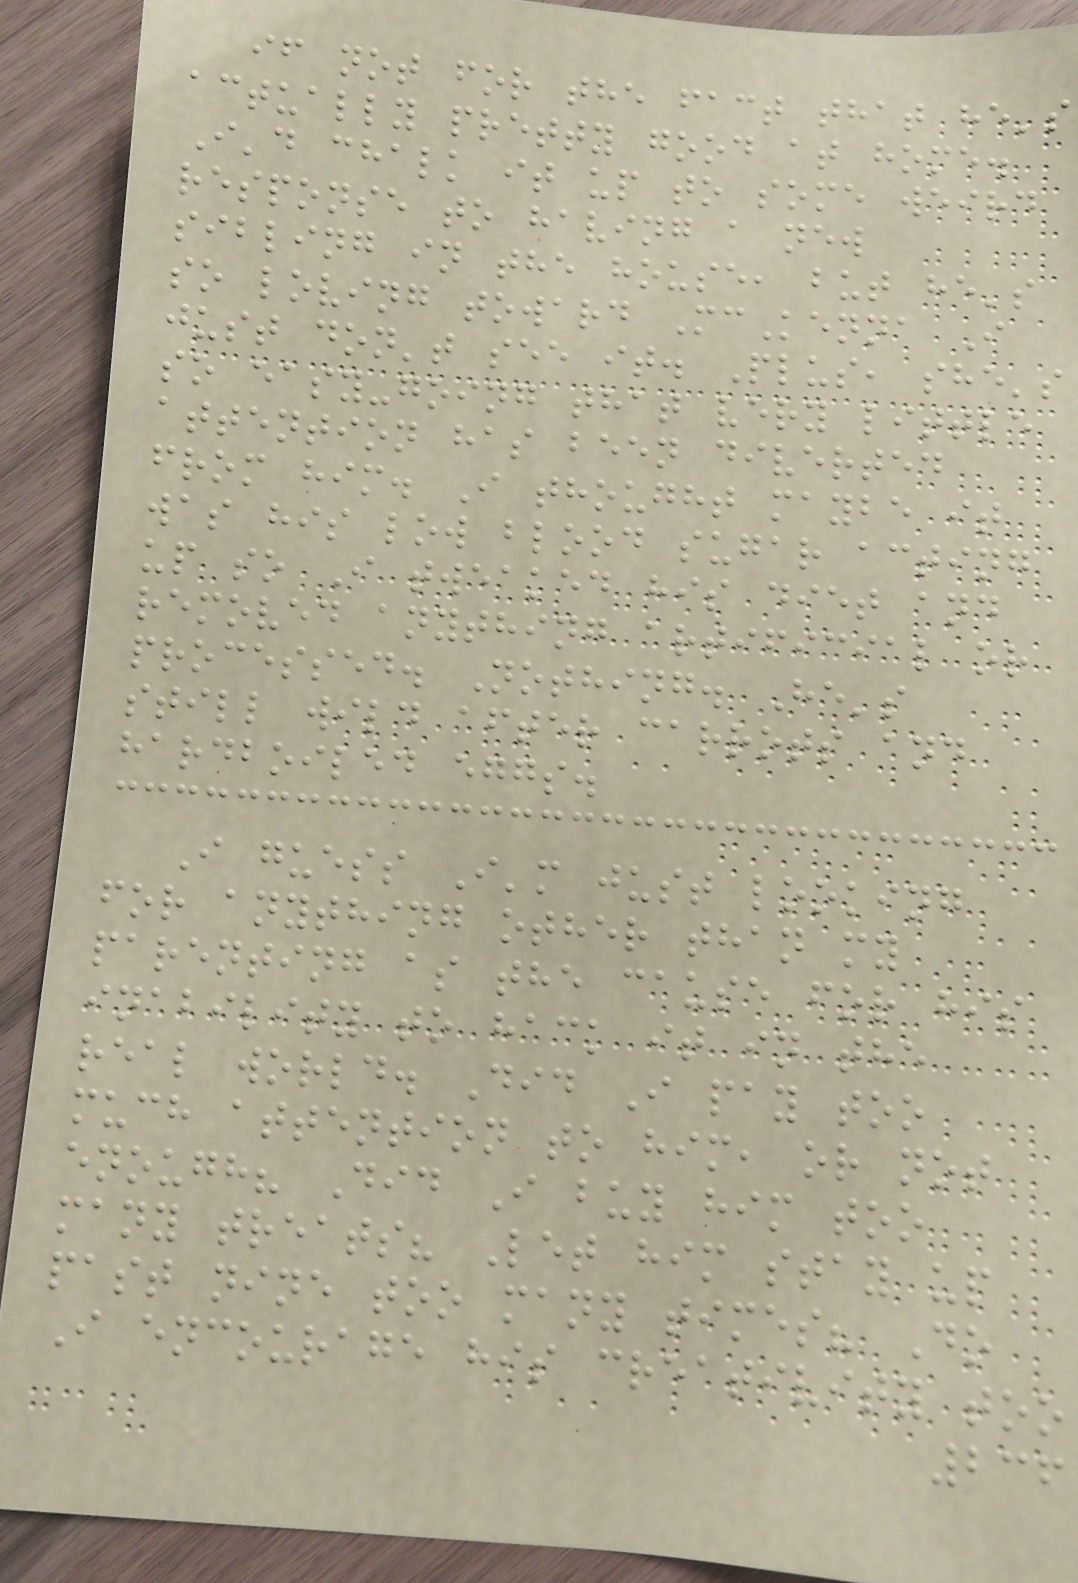if not for the fact that he's
actually pretty good at home.
I'd chalk it up to some weird
response to having a new
sibling in the house, but he's
so loving toward McKenna I
just don't see it. Plus, she's
so easy-going that very little
attention has been diverted
from him. I thought maybe it
was his low blood sugar acting
up so I tweaked his diet and
removed anything artificial or
processed. Nothing. He's
still wild after carrots and
hardboiled eggs.
I guess I'm just looking
for anything other than my
parenting as the cause for his
inability to hack it in the
real world. Did I pay too
much attention to him, or not
enough? Did I buy him too
many treats? Let him stay up
past nine too many times? Do
I encourage his creativity too
236
